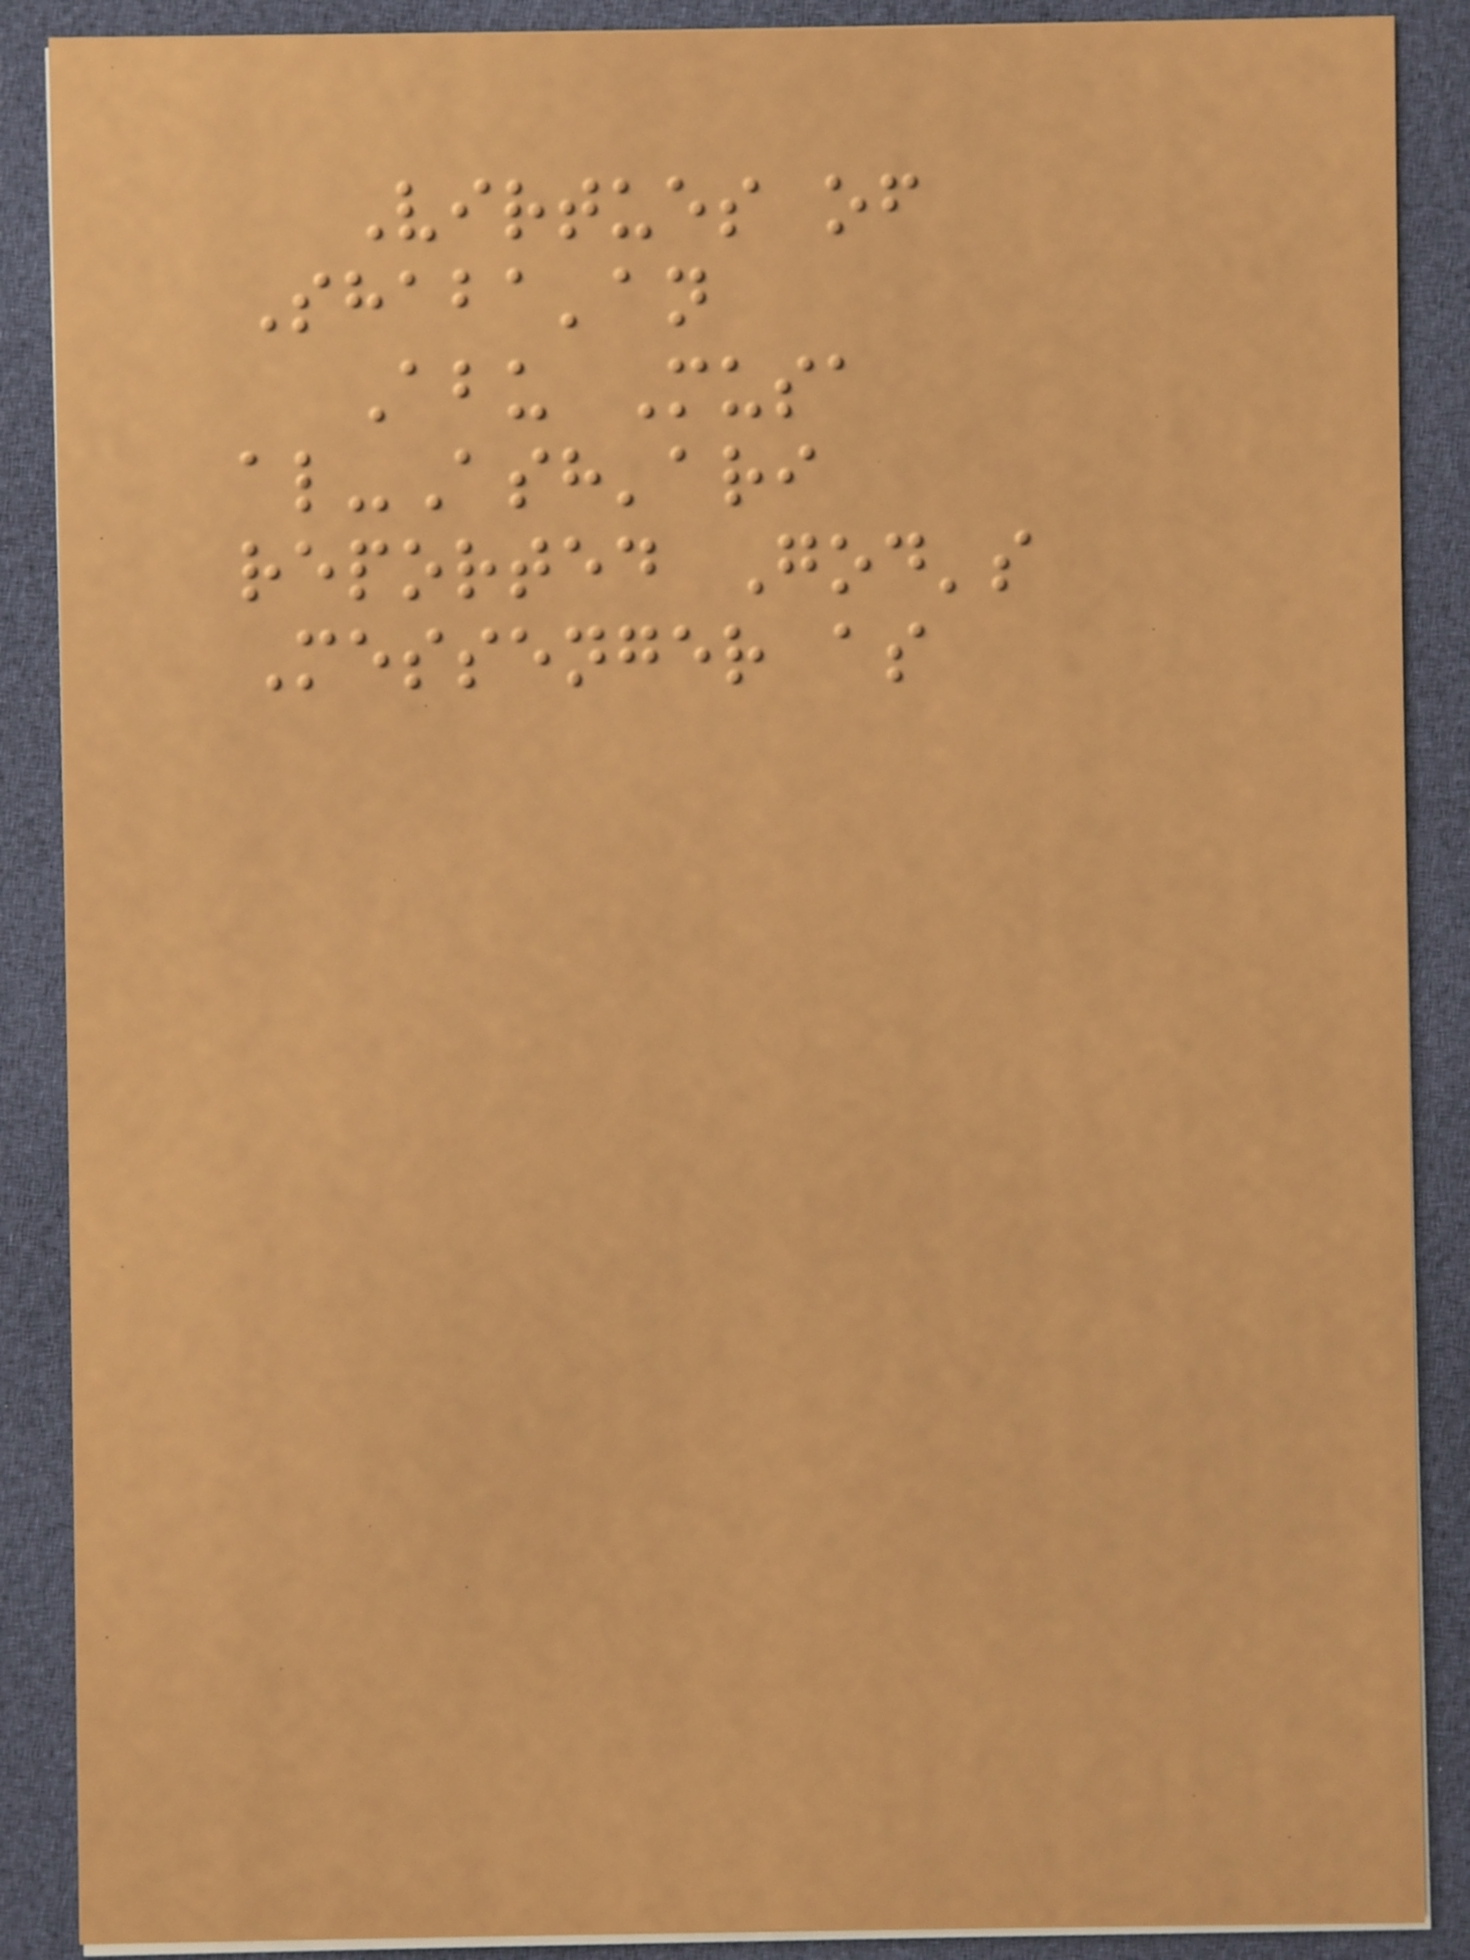Virtues of
Shaba'an
Abu Musa
al-Ash'ari
reported God's
Messenger as
